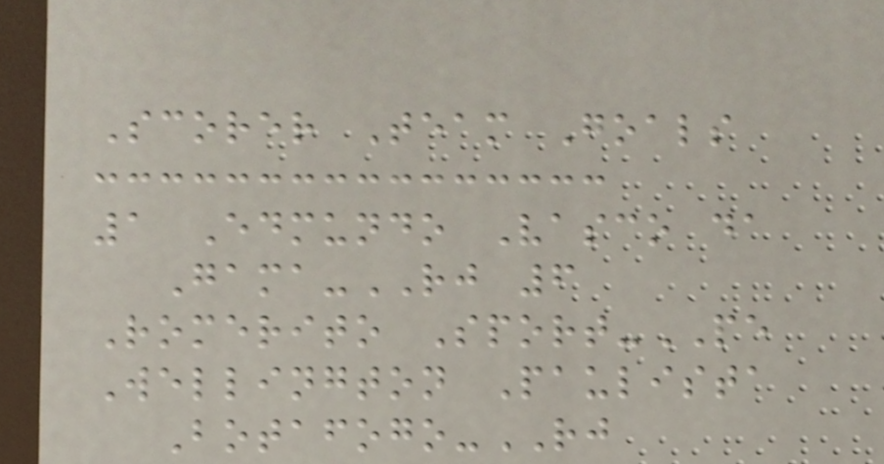Scorer Team Goals
1 Edmundo Vasco da
Gama-RJ 6
Romerito Sport-PE
Wellington Paulista
Botafogo-RJ
